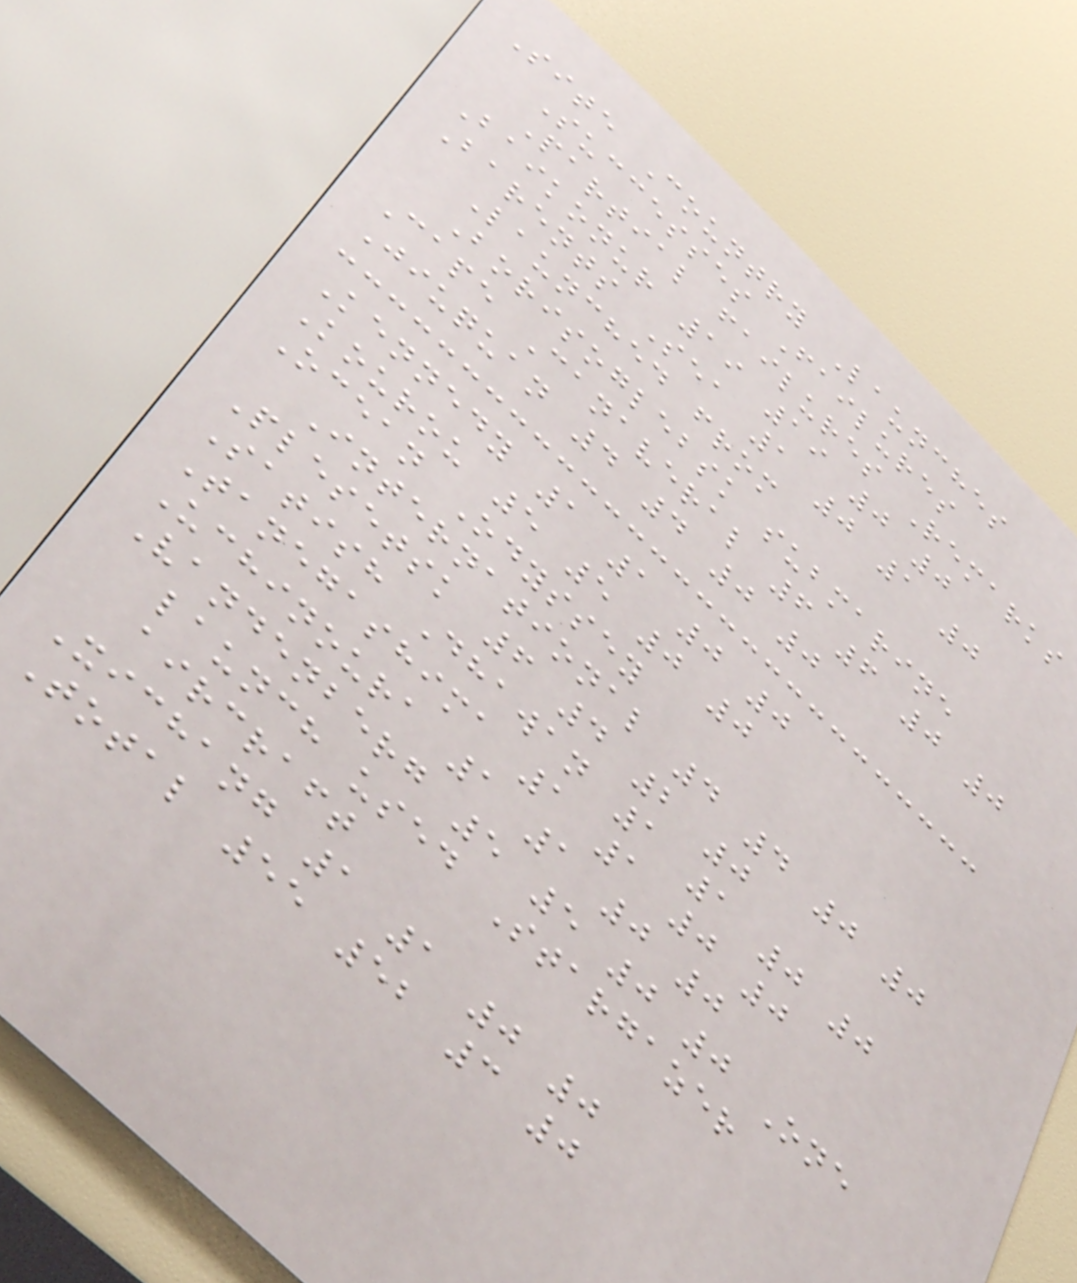Site Country Launches
Successes Failures
Partial failures Remarks
Baikonur 19 19 0 0
Barents Sea 1 0 1 0
Launched from
Borisoglebsk submarine
Cape Canaveral 6 6 0 0
Jiuquan 4 4 0 0
Kennedy 1 1 0 0
Kourou 5 5 0 0
Ocean Odyssey
International 4 4 0 0
Plesetsk 6 4 2 0
Satish Dhawan 1 1 0 0
Tanegashima 1 1 0 0
Uchinoura 1 1 0 0
Vandenberg 5 5 0 0 One
launch used Stargazer
aircraft
Xichang 1 1 0 0
Total 55 52 3 0
